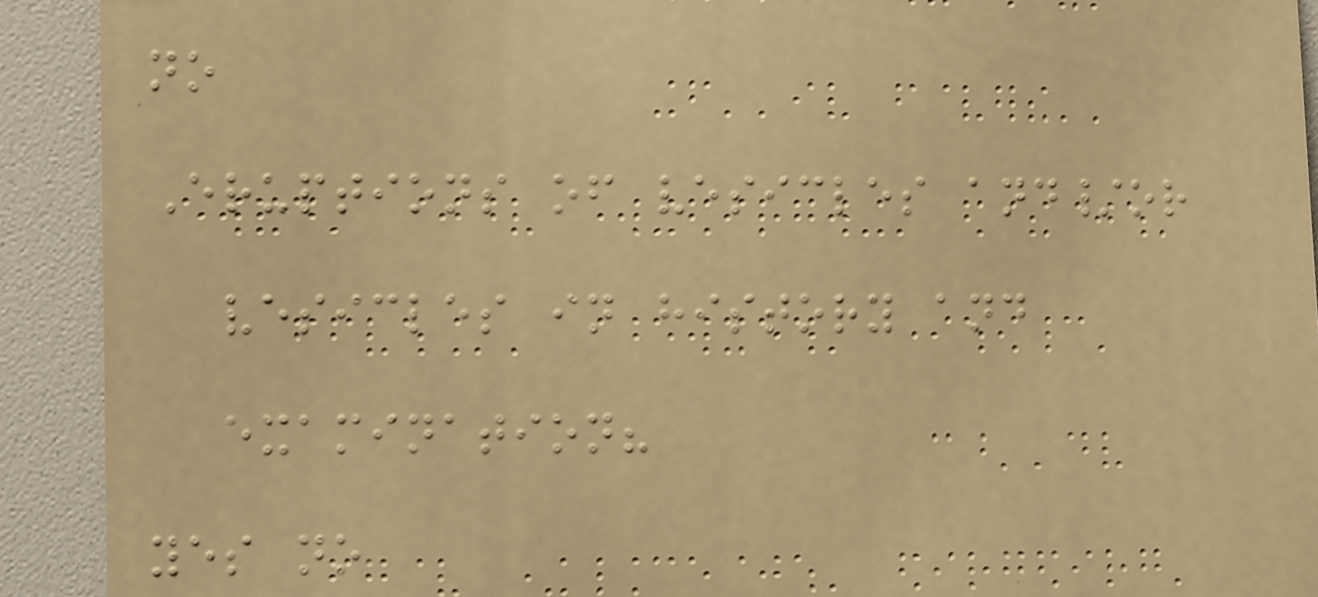no
Eruptions of vesicles and/or
vesicles in history and
examination?
yes no
